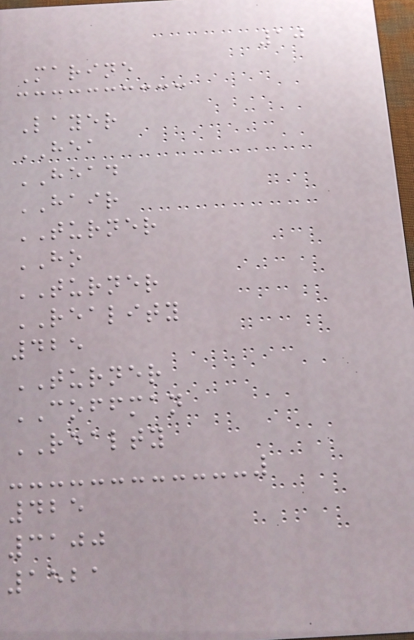10
Marine
Layer
HEA
HEAD
HAIR
TURNER
HO
TURNER
REALITY
425
TURNER
COFFMAN
REALTY
425
3100
1521
